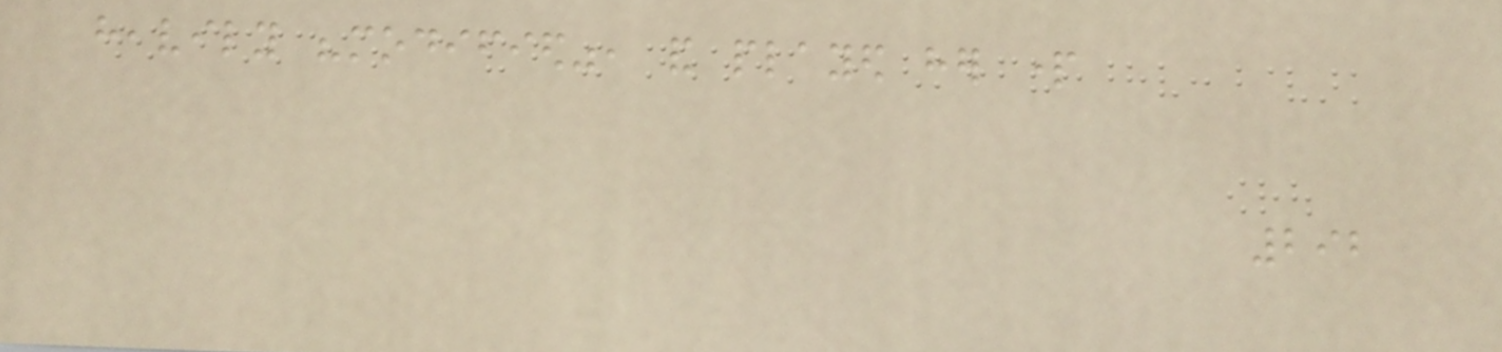heavily "modified", and played her part
292
